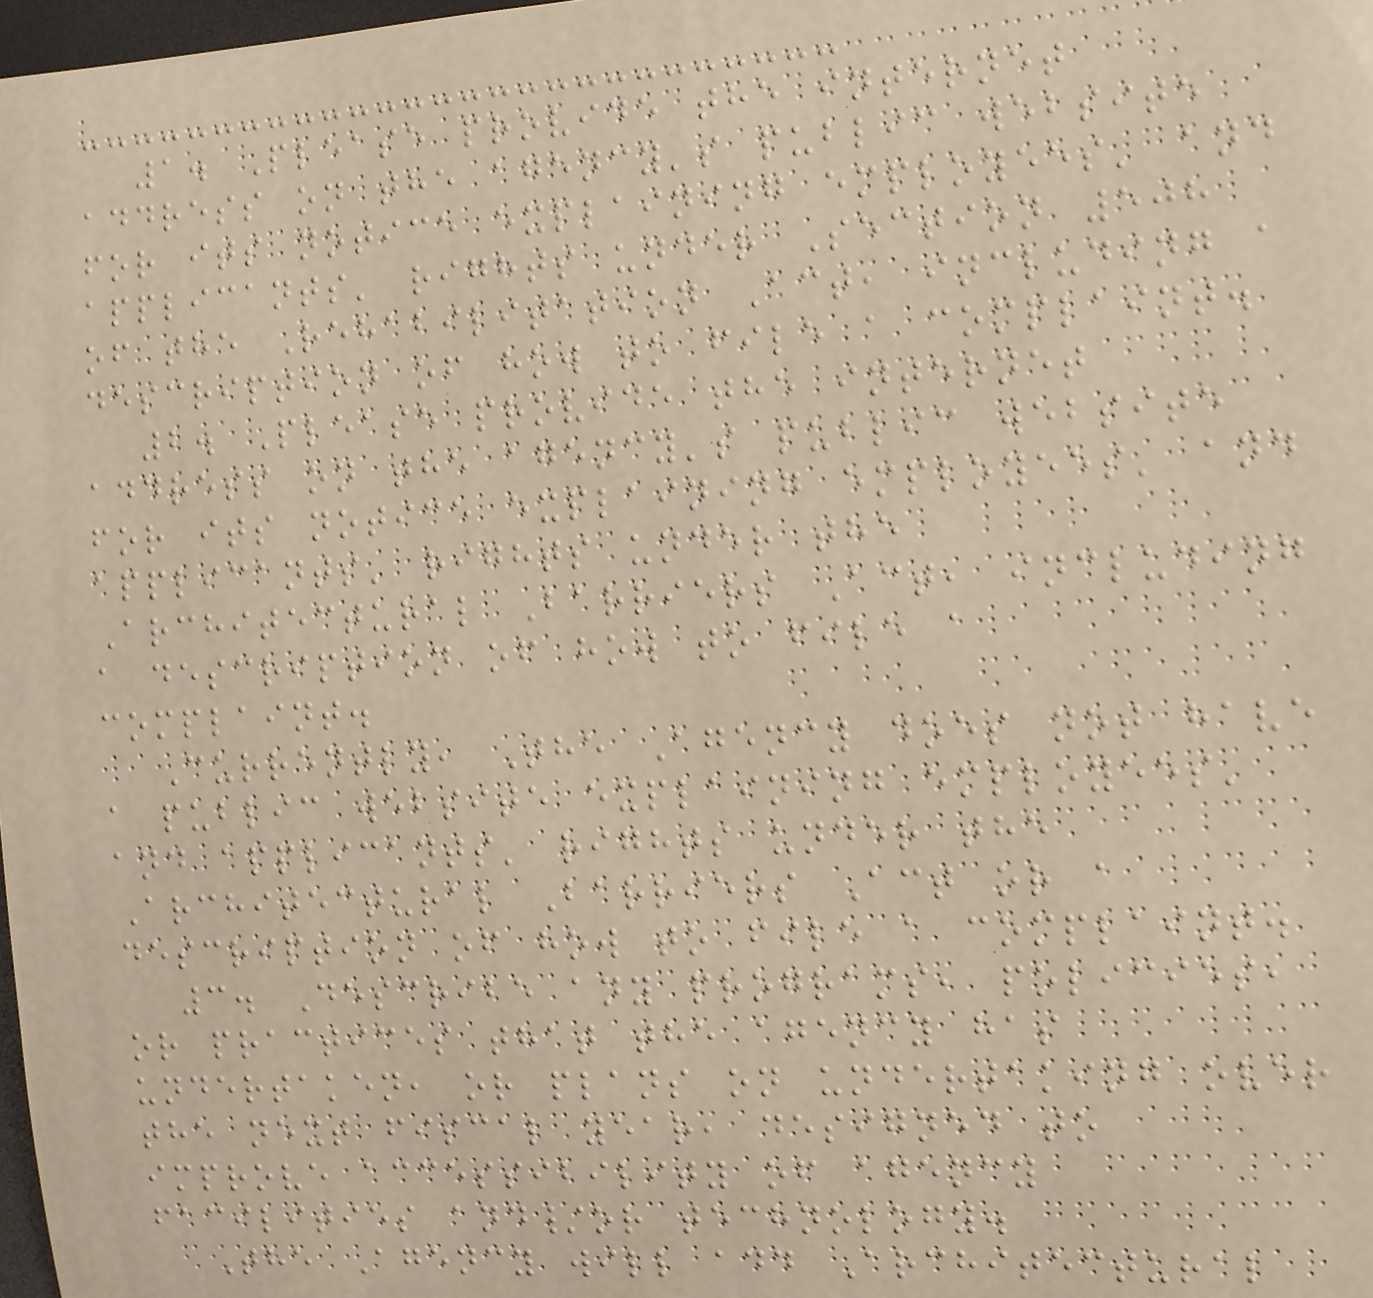1. Please provide the internet
address on the agency's public website
for its notice explaining employees' and
applicants' rights under Section 508
of the Rehabilitation Act, including a
description of how to file a complaint.
2. Please provide the internet
address on the agency's public website
for its notice explaining employees' and
applicants' rights under the
Architectural Barriers Act, including
a description of how to file a
complaint.
Currently, The Agency does not have
a public website explaining employees'
and applicants' rights under the
Architectural Barriers Act or a
description of how to file a complaint.
3. Describe any programs, policies,
or practices that the agency has
undertaken, or plans on undertaking over
the next fiscal year, designed to
improve accessibility of agency
facilities and/or technology.
The Agency will add Architectural
